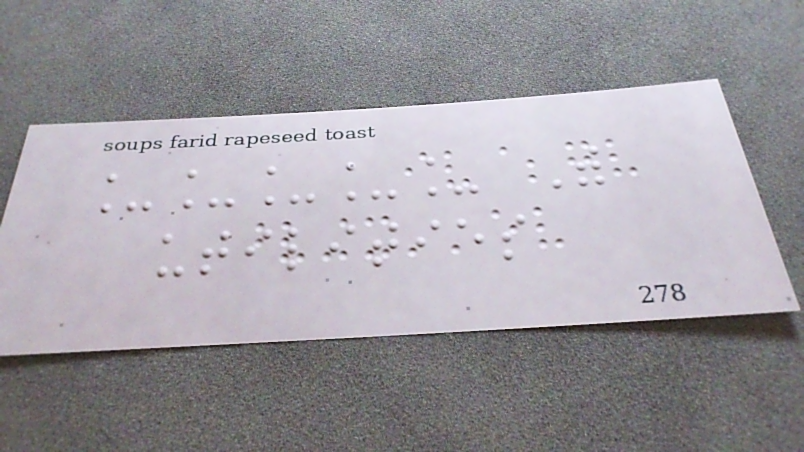_____ With
utilities
